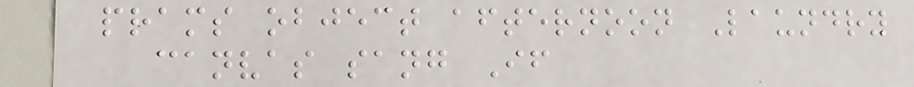prams object afternoon Laundry
canvas sang If
